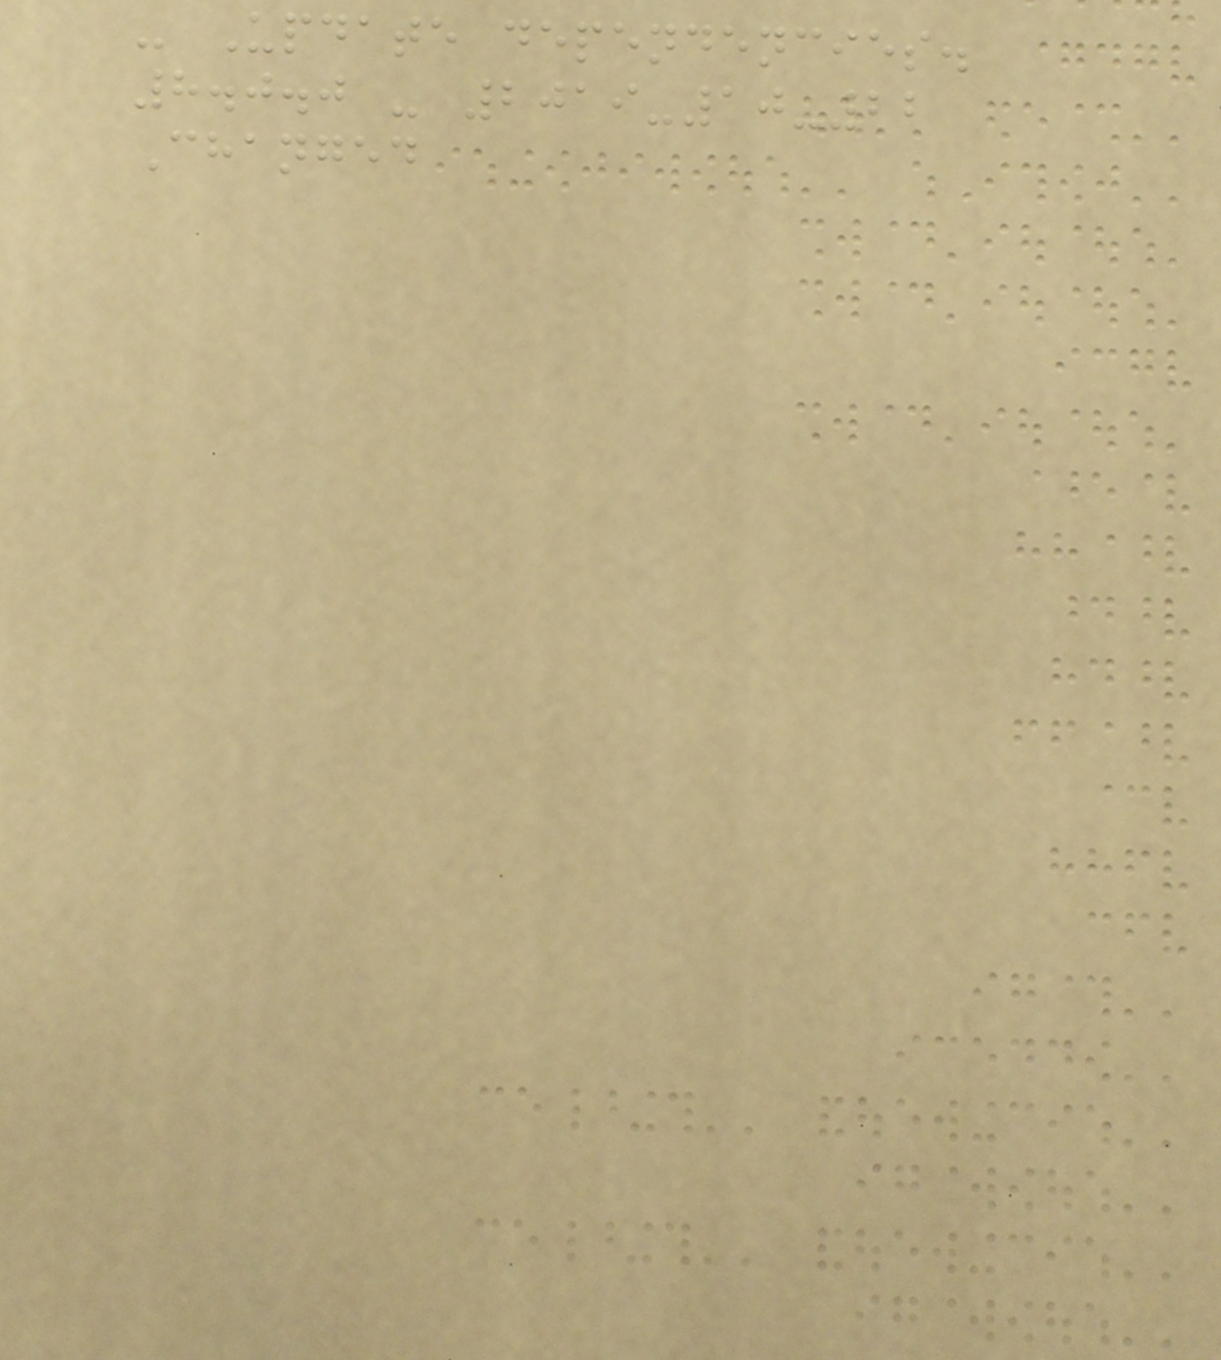- Update dependencies.
8.0.0 - 2019-10-22
Changed
